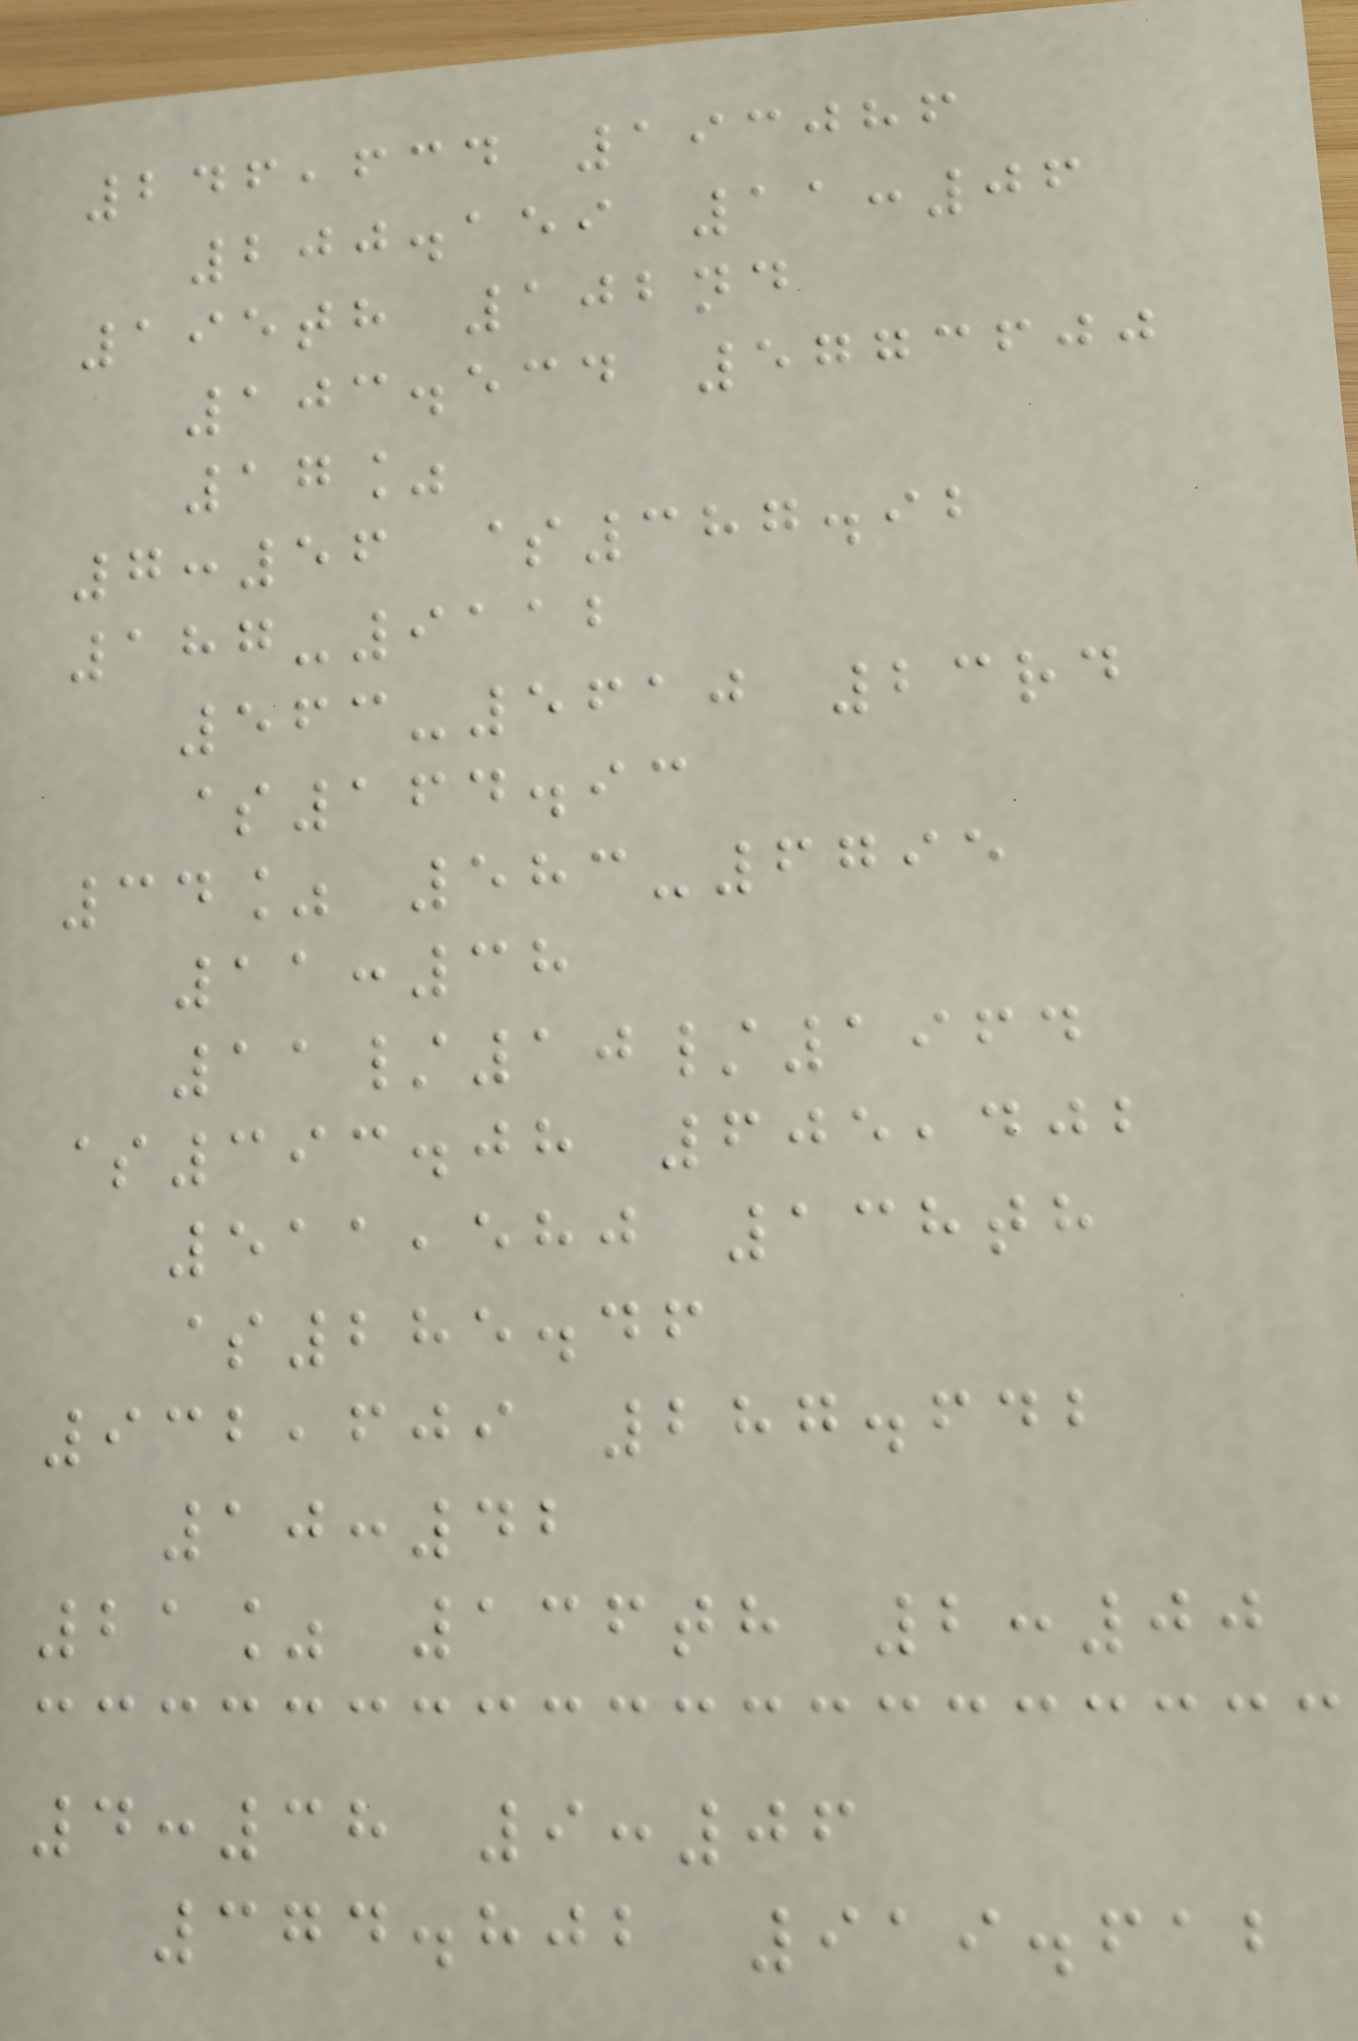246,634 193086
200.159 11:06
195th 102nd
103.534 5773600
17%
7:56 $387.92
187-9112
563-5610 23rd
$164.93
34% 583-6795
11:38
11/10/1964
$393.08 605,402
511,580 138th
$285.46
932,609 287.642
10:42
21% 136th 2:00
4:38 9:06
374.802 919.612
